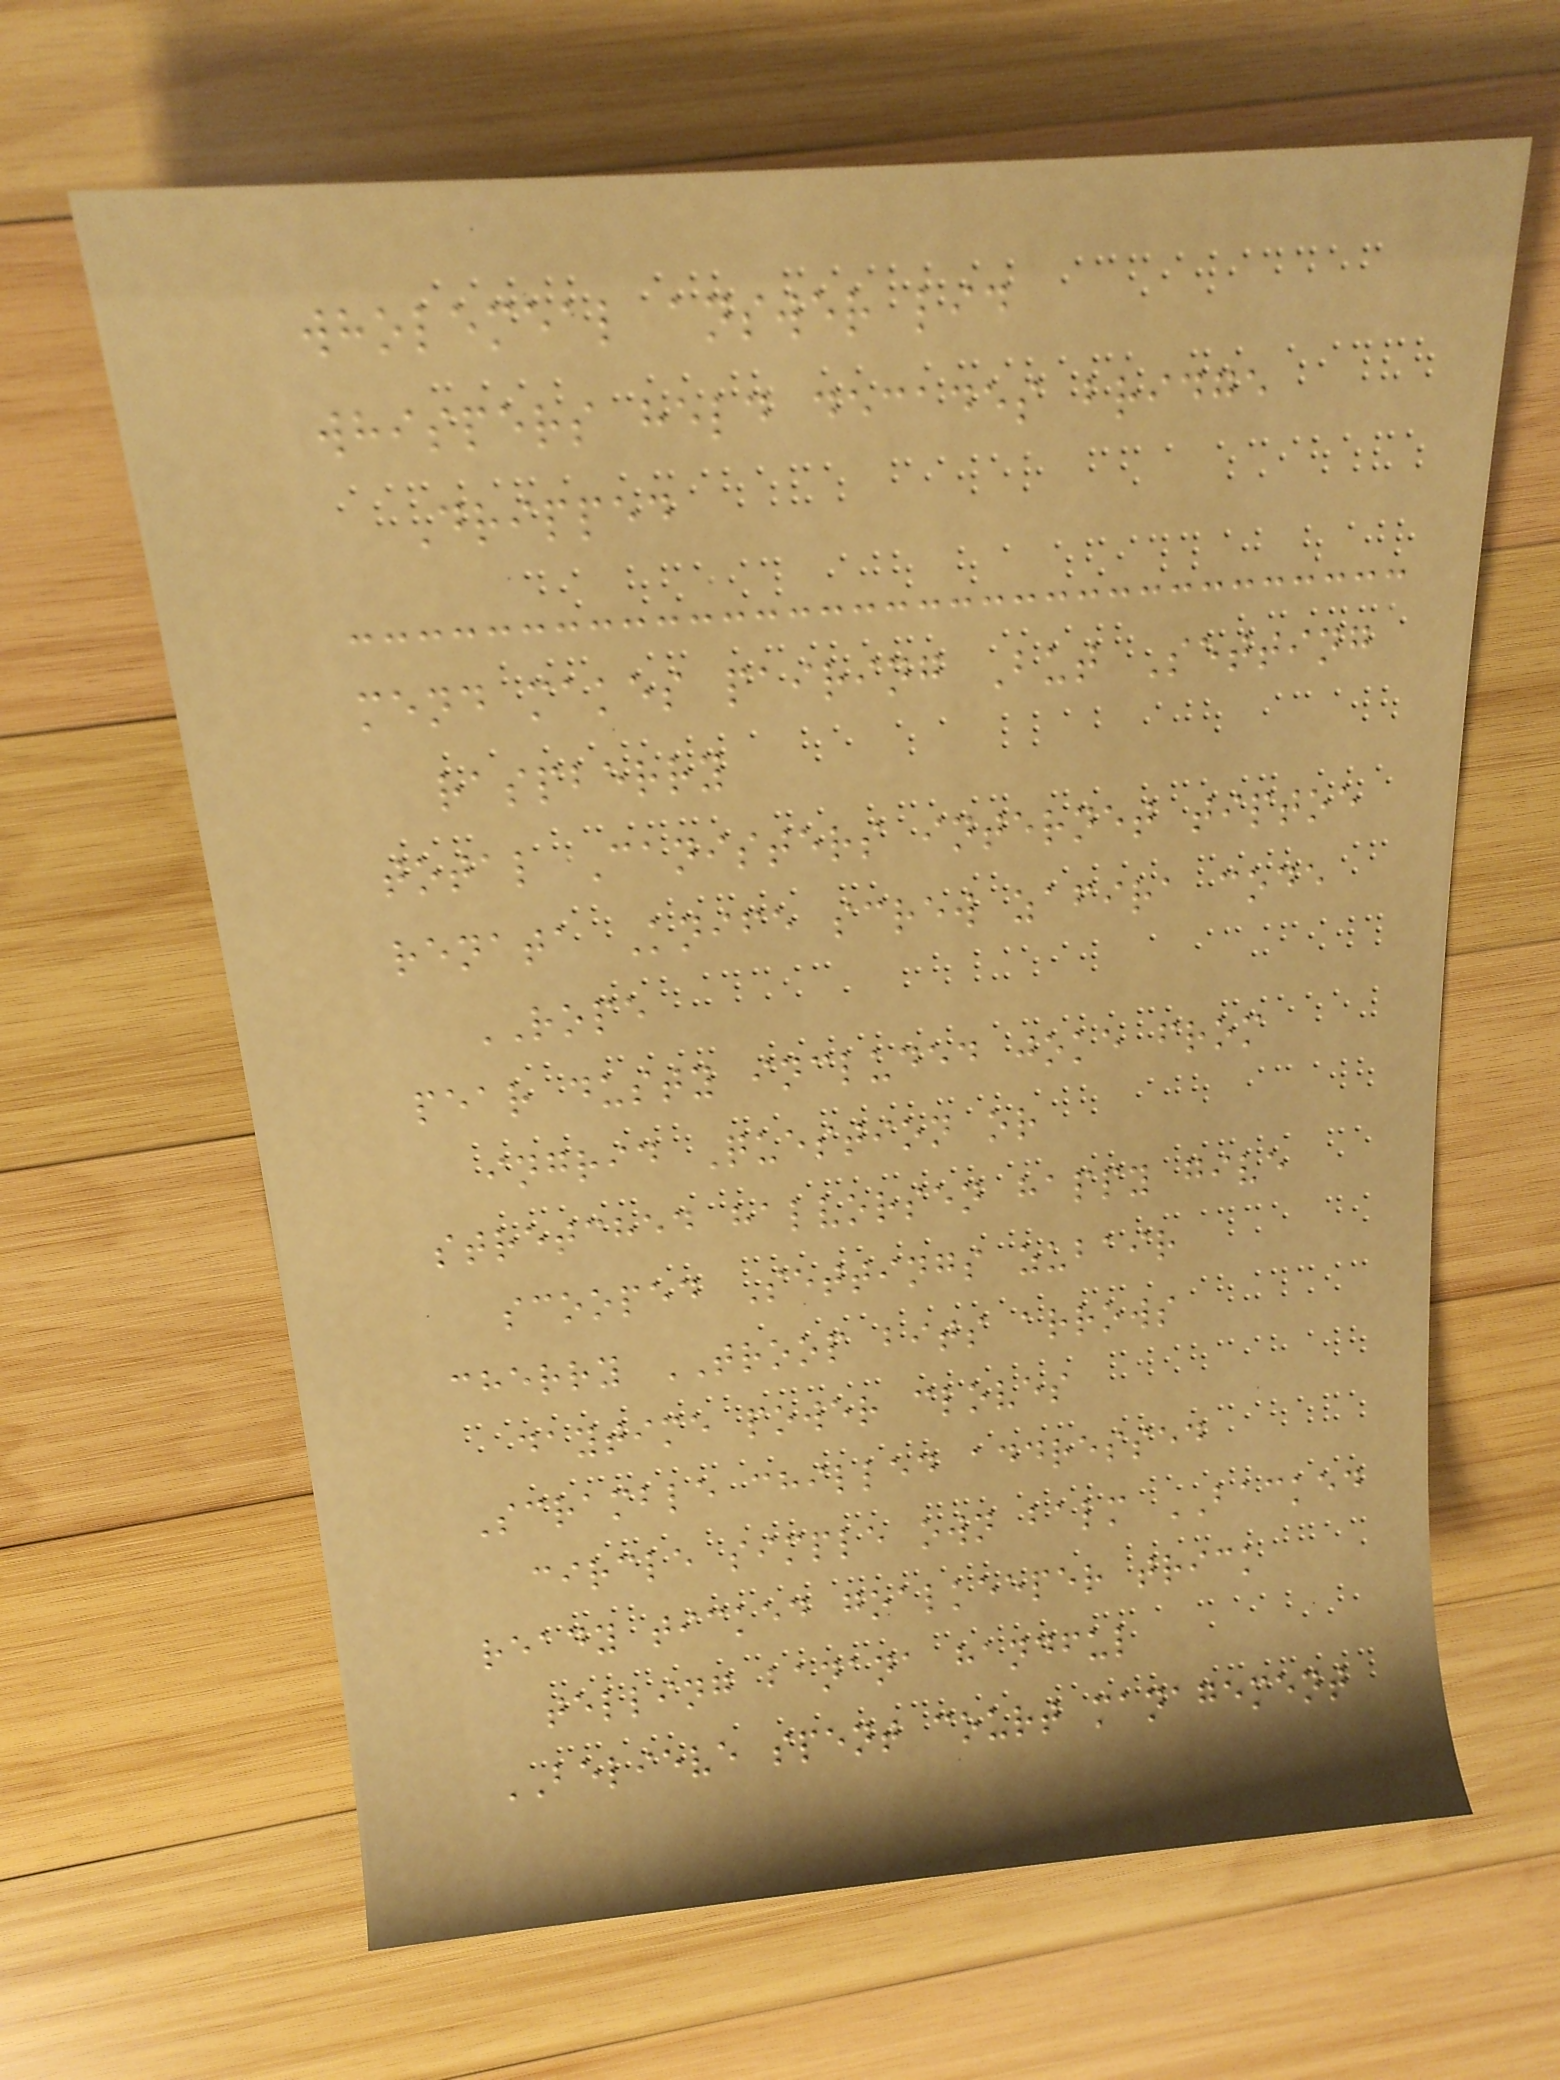wholemeal answer lid
whispers held decades bridge
Dripped
mend makes pairing But Setting
raspberry
total Canisters internet tiptoe
renata Knife screw zafira code
ROPE
pear dusty included joke from
ingrid Question or
stretched halvorsen happy give
scooped Settings zubair
cherry TROOP bits arrows
daytime power cloves
Scramble chilled addressed
circle simple own balm BACKED
ready ticked goalkeeper trick
telling banana handful
BELIEVE spent court management
